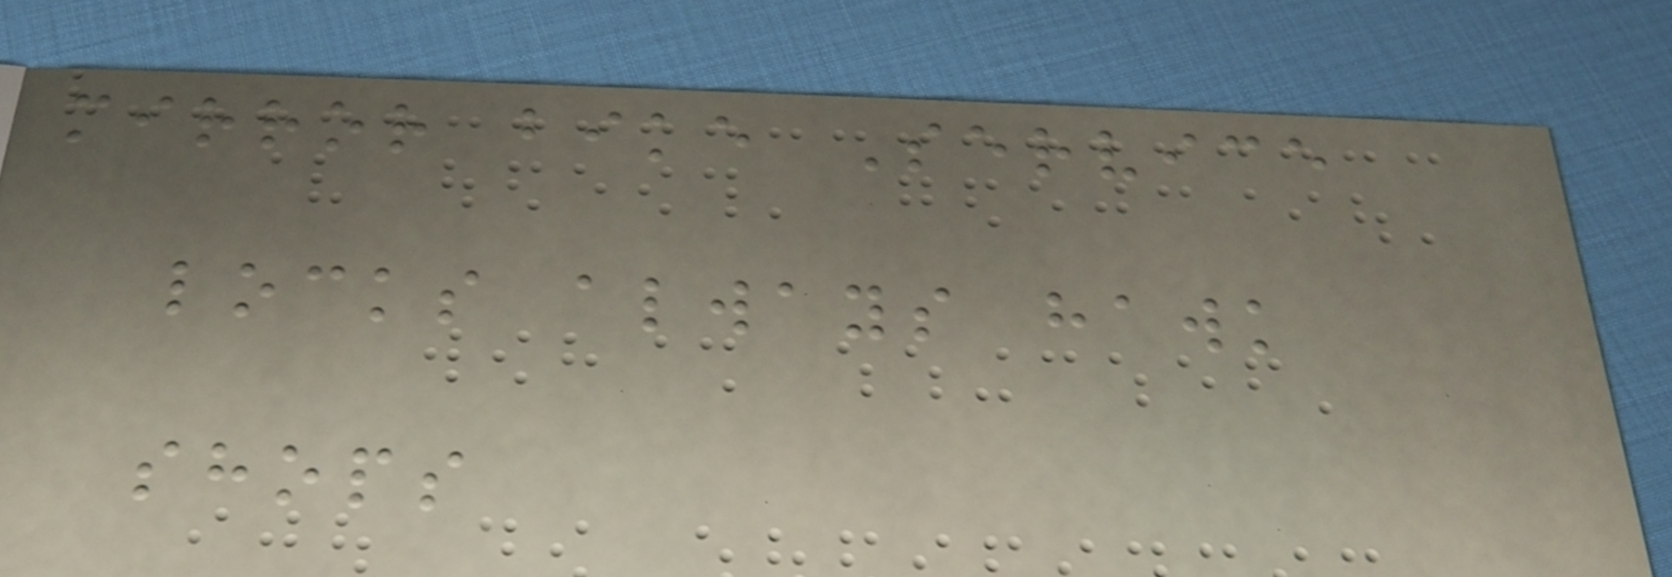mirror bike Service
locks always hawk
shops
